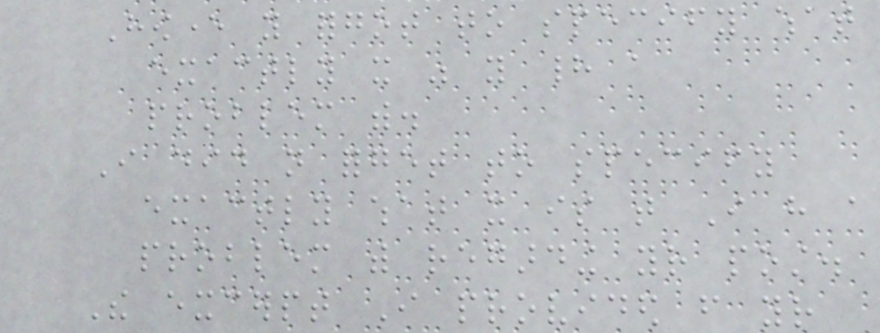However you forgot to specify what
exactly it was you had a
problem with.
I did not forget to specify
exactly what it is that I have a
problem with regarding your post.
The excerpt I provided from your
